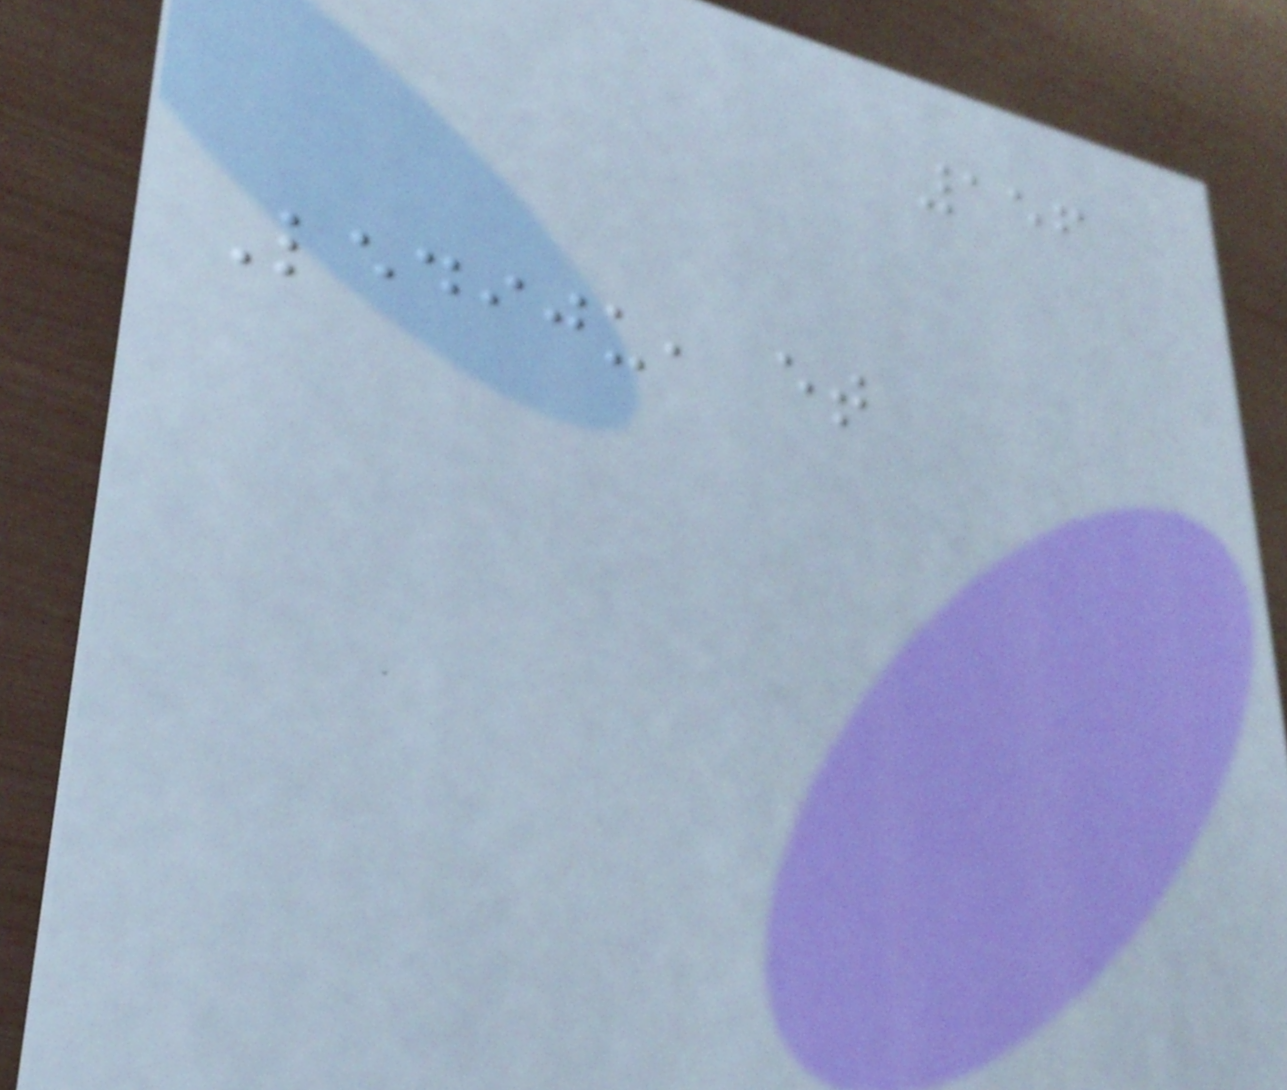156
Lediju, et
